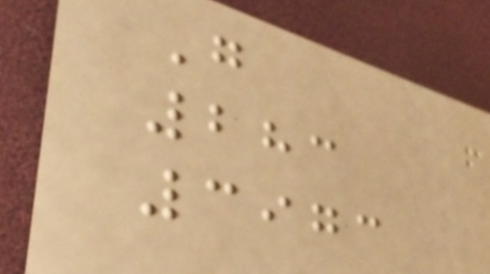G
283
3973
